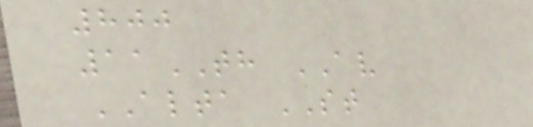800
11TH AV
ALTA ST
